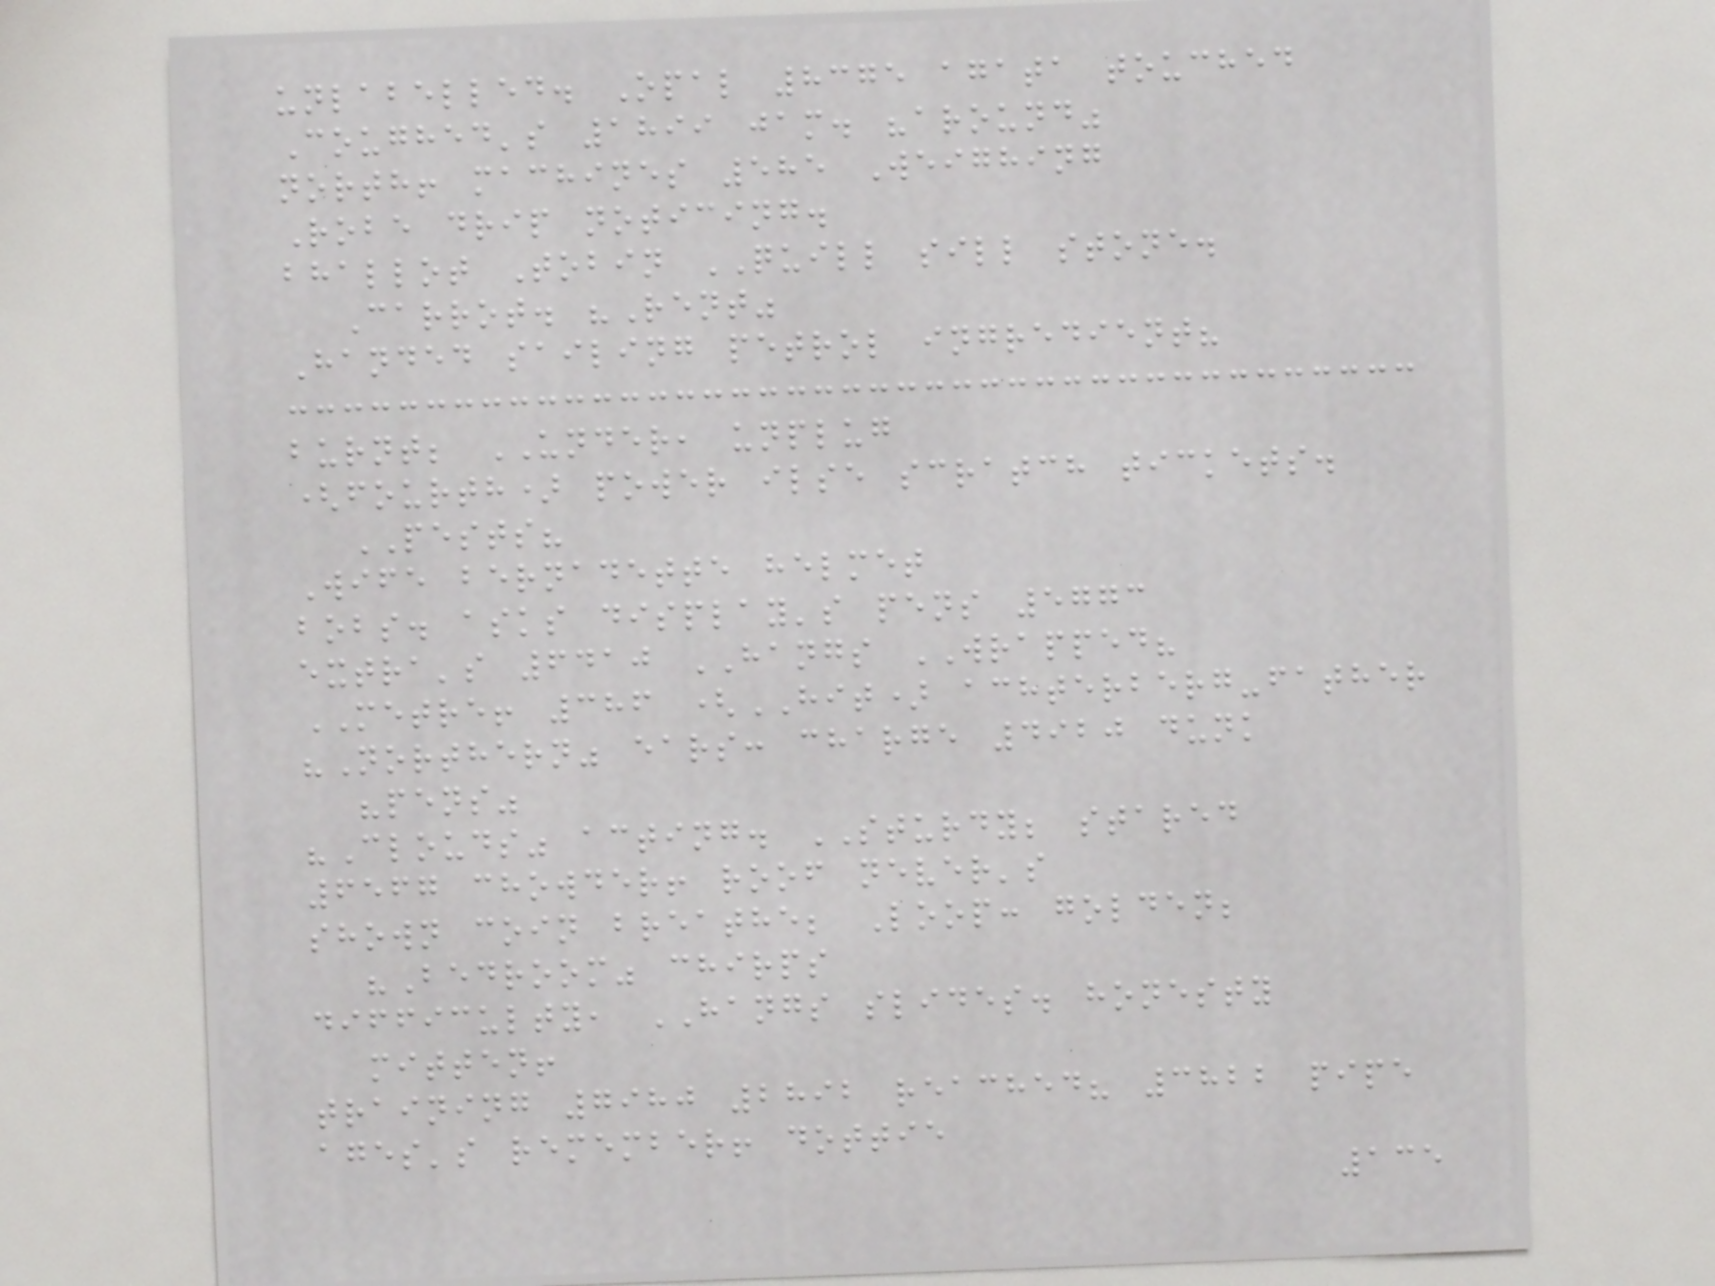unlabelled. Opal 8375 agata touched
Coughed's 1899 jam. "around"
north! machines 585 Weighing
Robe drip noticing.
bhallot Tobin QUILL sill stone.
Carrot. "Rent"
Handed sailing petrol ingredient?
burnt; UNDER, unplug
(fourth) power ilse scratch tickets.
PESTS?
Wife bernadette helmet
bobs. asks display's pens 5773
extra's 6410 HANGS WRAPPED?
METRE! 386 (HIT) achterberg-father
"Northern" ears: charge 4920 dunk
"pens"
"Clouds" acting. STURDY; stared
6567 chowder! roof never's
shown coin breathe; Loop: golden;
"Bedroom" chirps
difficulty, HANGS slides. honesty
mitten!
training 7980 2892 reached? 3822 pipe
ages's remember! dottie
135
